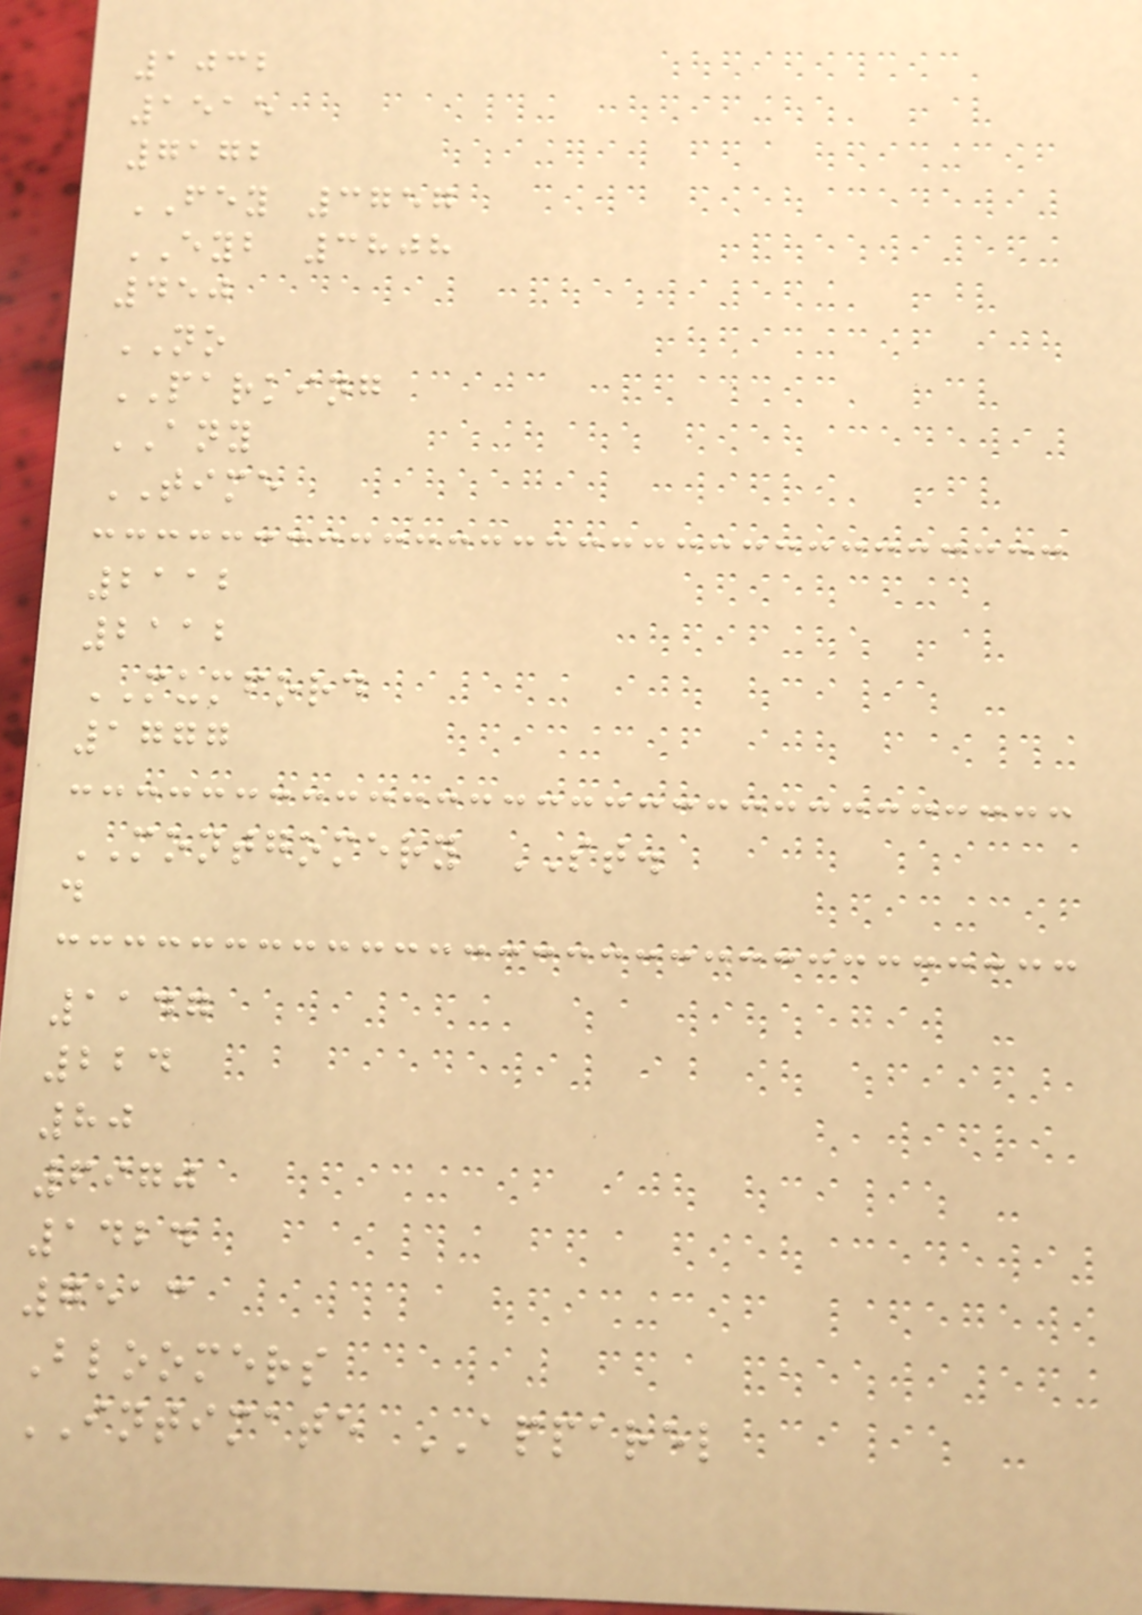1032
1515
7172
FEY 3757
EYB 3808
450
NO
PARKING
ANY
TIME
2112
2112
MUMFORD
1777
MONTGOMERY ST.
d
1147
224
80
6970
1424
7513
Bloomers
INTIMATE APPAREL
